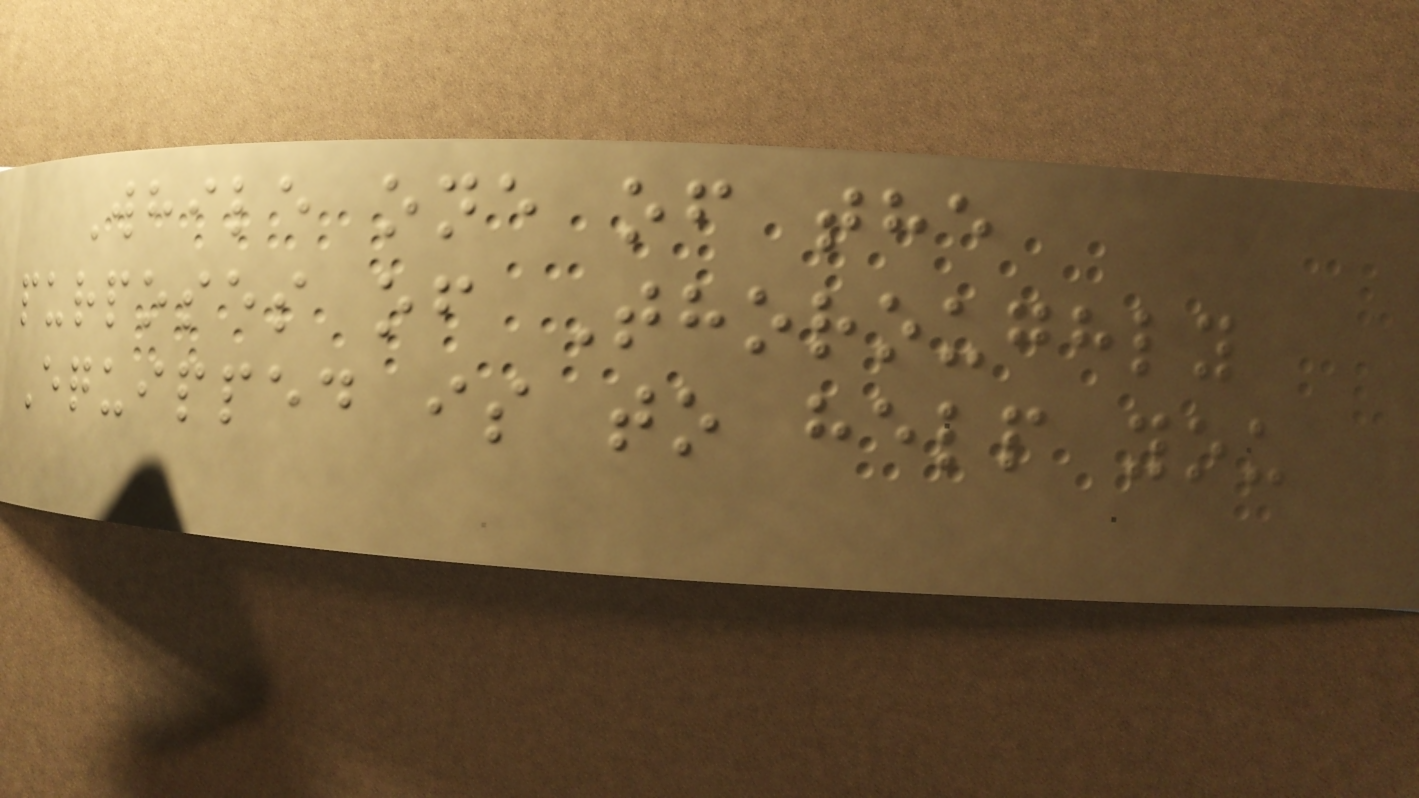While one of the
purposes of Thoroughly
Equipped is to help you
